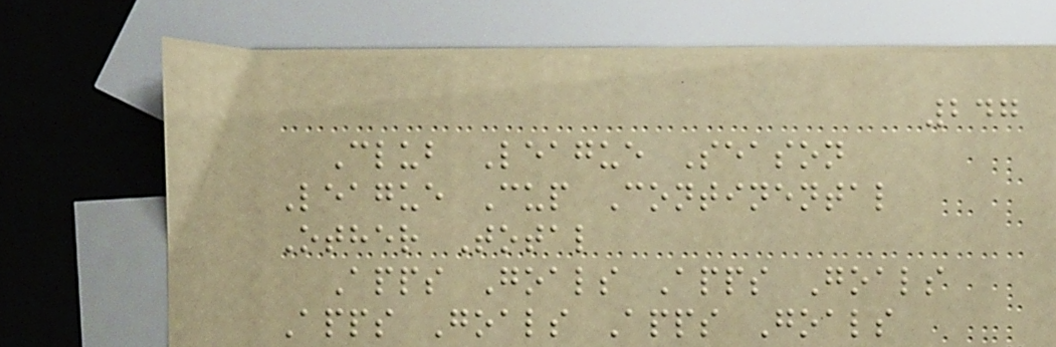247
Club League Season
League Cup Continental
Other Total
Apps Goals Apps Goals
Apps Goals Apps Goals
